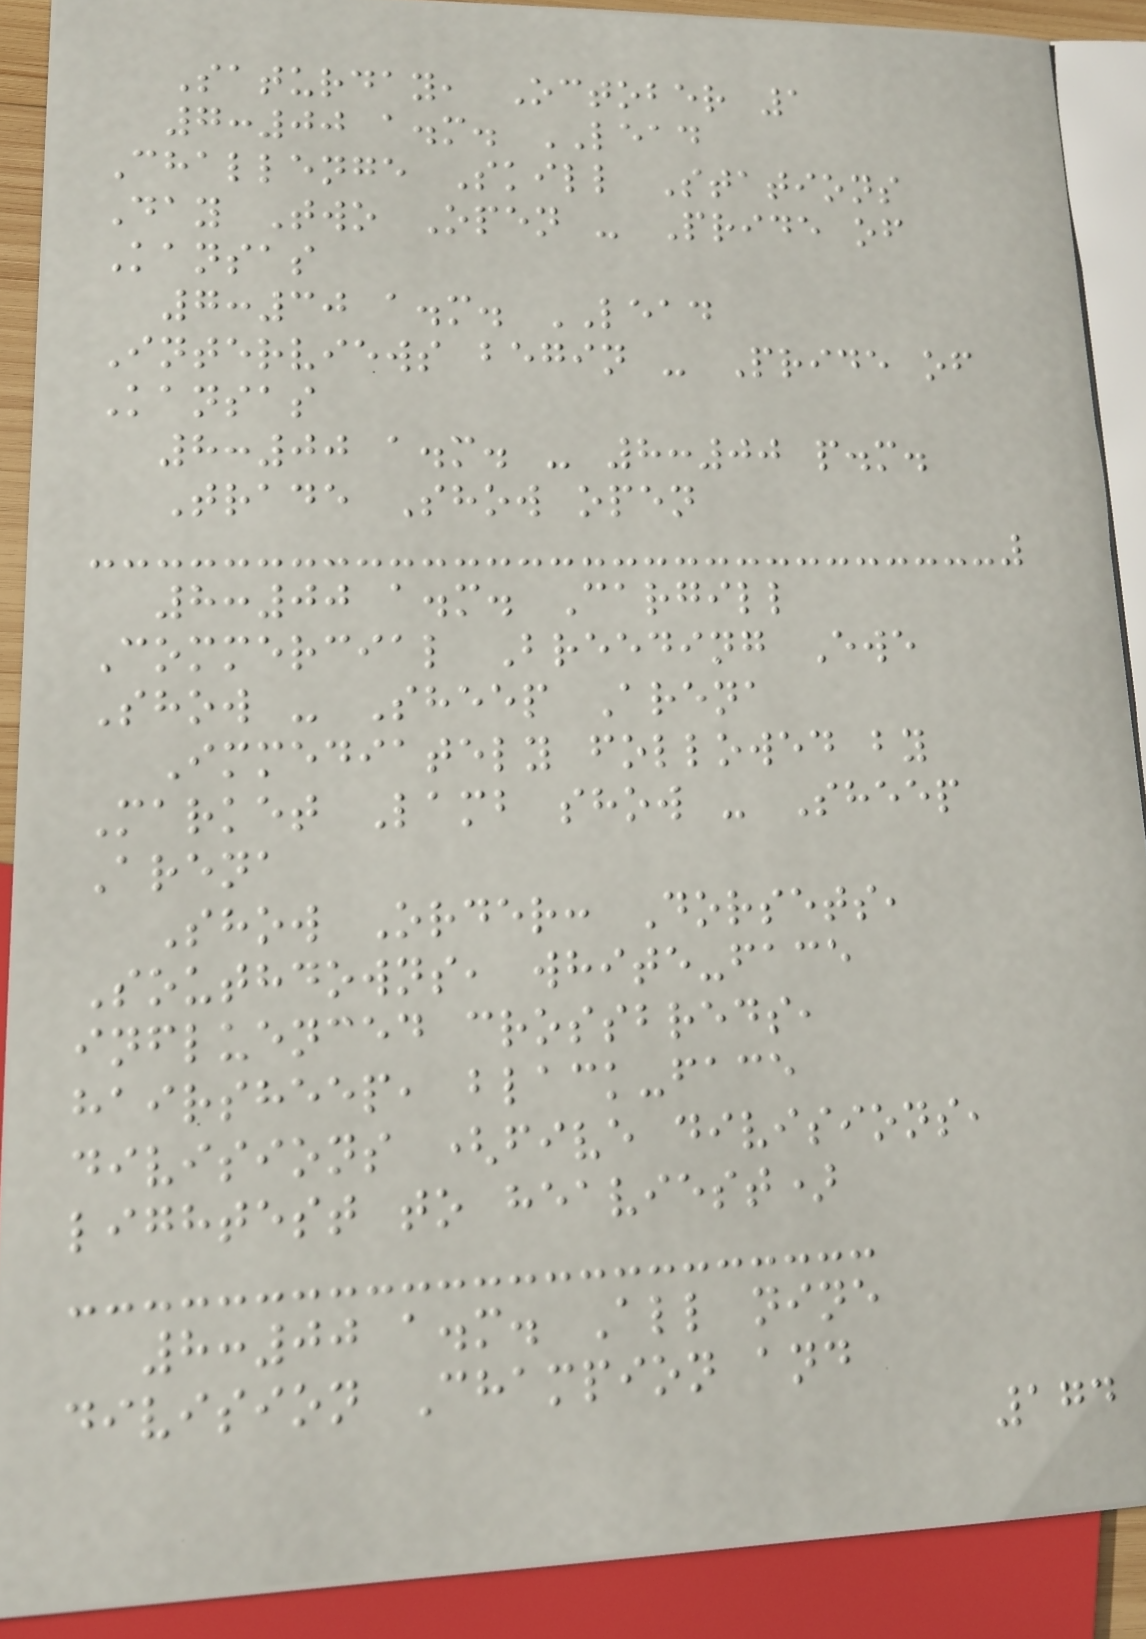Saturday, October 1
7:00 a.m. LEAD
Challenge Skill Stations
Day Two Open - Pride of
Kansas
7:30 a.m. LEAD
Interviews begin - Pride of
Kansas
8:00 a.m. - 8:00 p.m.
Trade Show open
8:00 a.m. Cargill
Commercial Breeding Ewe
Show - Sheep Arena
Immediately followed by
Market Lamb show - Sheep
Arena
Show Order: Dorsets,
Southdowns, white-face
influenced crossbreds,
hairsheep, black-face
divisions (five divisions,
lightest to heaviest)
8:00 a.m. All nine
division Champion and
174
